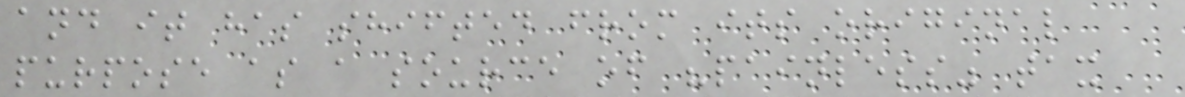and it has shifted from its original
purpose as a source of "painless" tax
